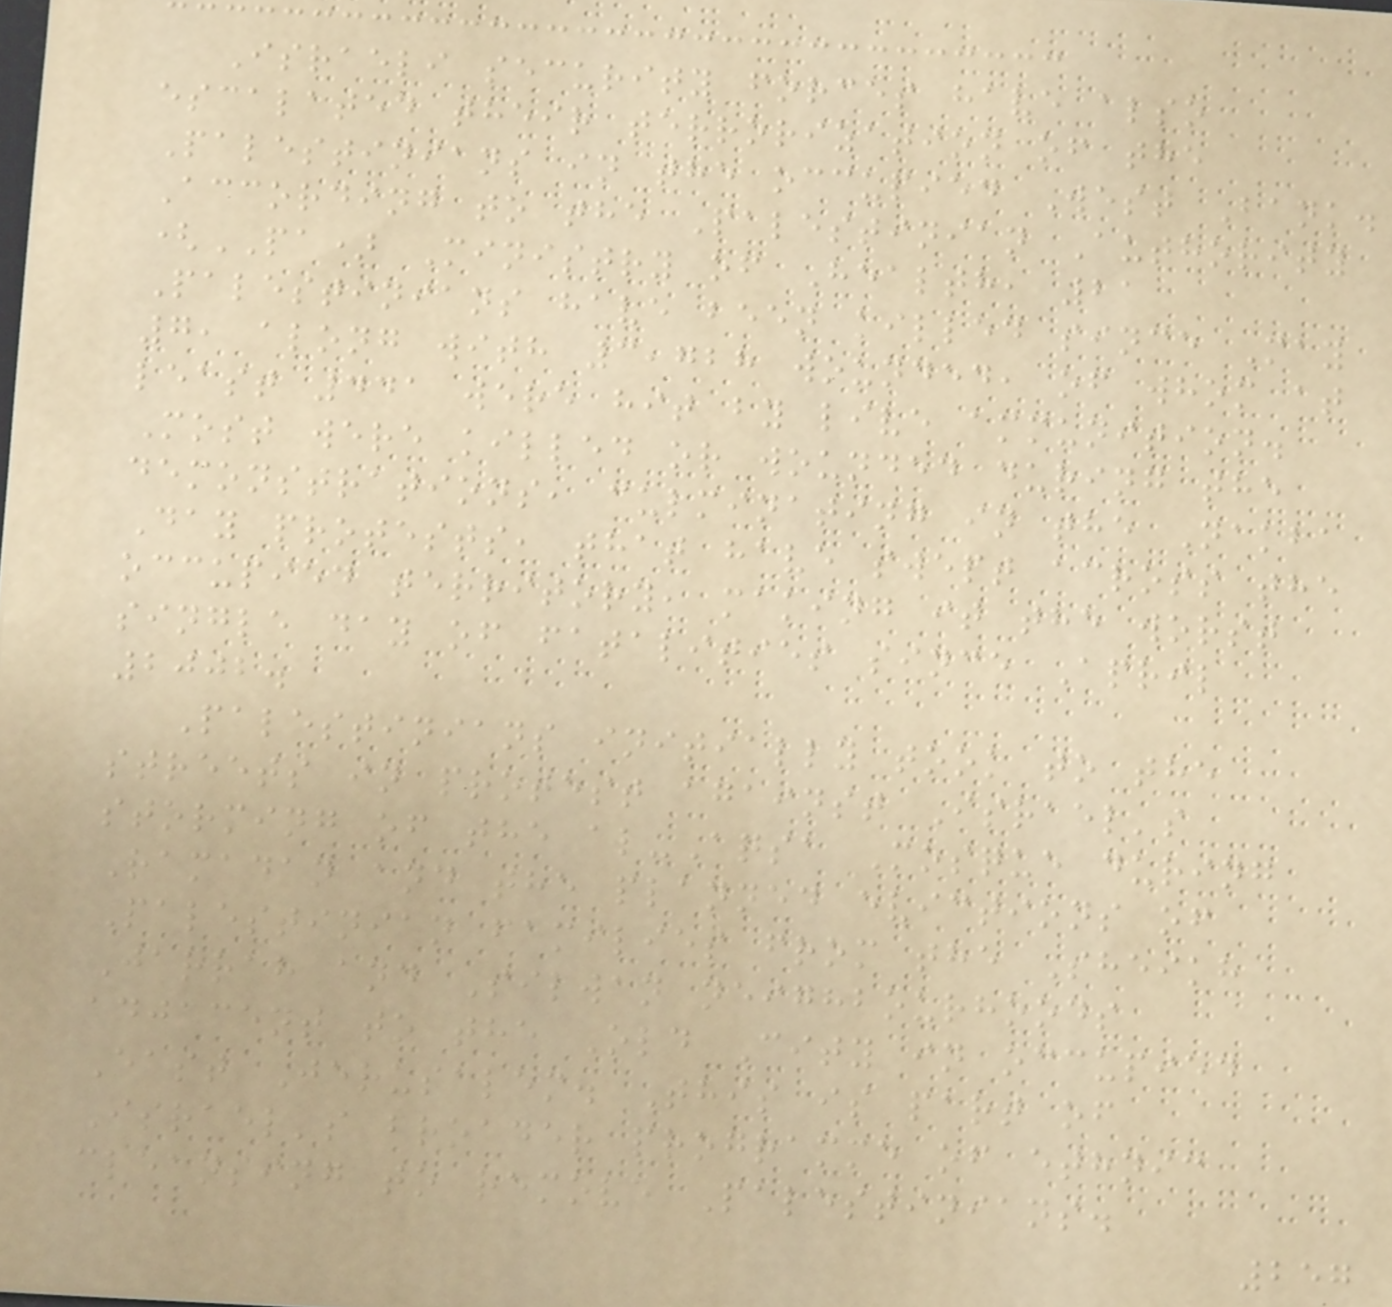Israeli security forces have also
escalated their terrorization of the
Palestinians in the occupied West Bank.
According to the Palestinian Authority
(PA) Ministry of Health, 21
Palestinians have been killed since May
7, along with 3,728 wounded, of whom at
least 441 were hit by live ammunition.
Most were killed or wounded during the
demonstrations, culminating in the Nakba
Day protests, that have swept across the
occupied territory, making it the worst
single day of fatalities since April
2002.
Palestinians initially took to the
streets in protest against Israel's
storming of the al-Aqsa Mosque during
Ramadan and the planned evictions of
Palestinian families from the Sheikh
Jarrah and Silwan neighbourhoods
adjacent to the Old City in occupied
East Jerusalem. This is part of
Israel's broader programme of ethnic
cleansing to remove Palestinians.
257
